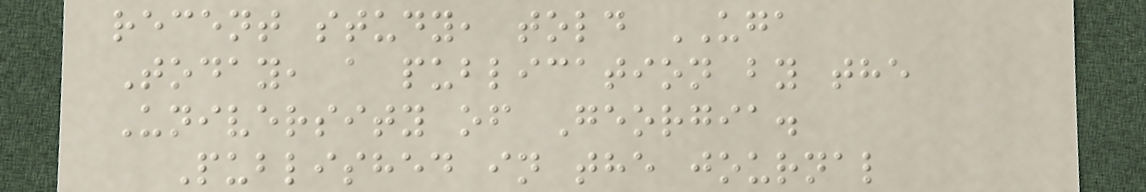recent study, told UGA
Today, a publication by the
University of Georgia.
Published in the journal
